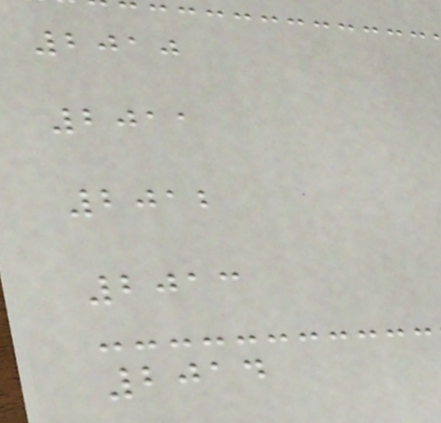2010
2011
2012
2013
2014
